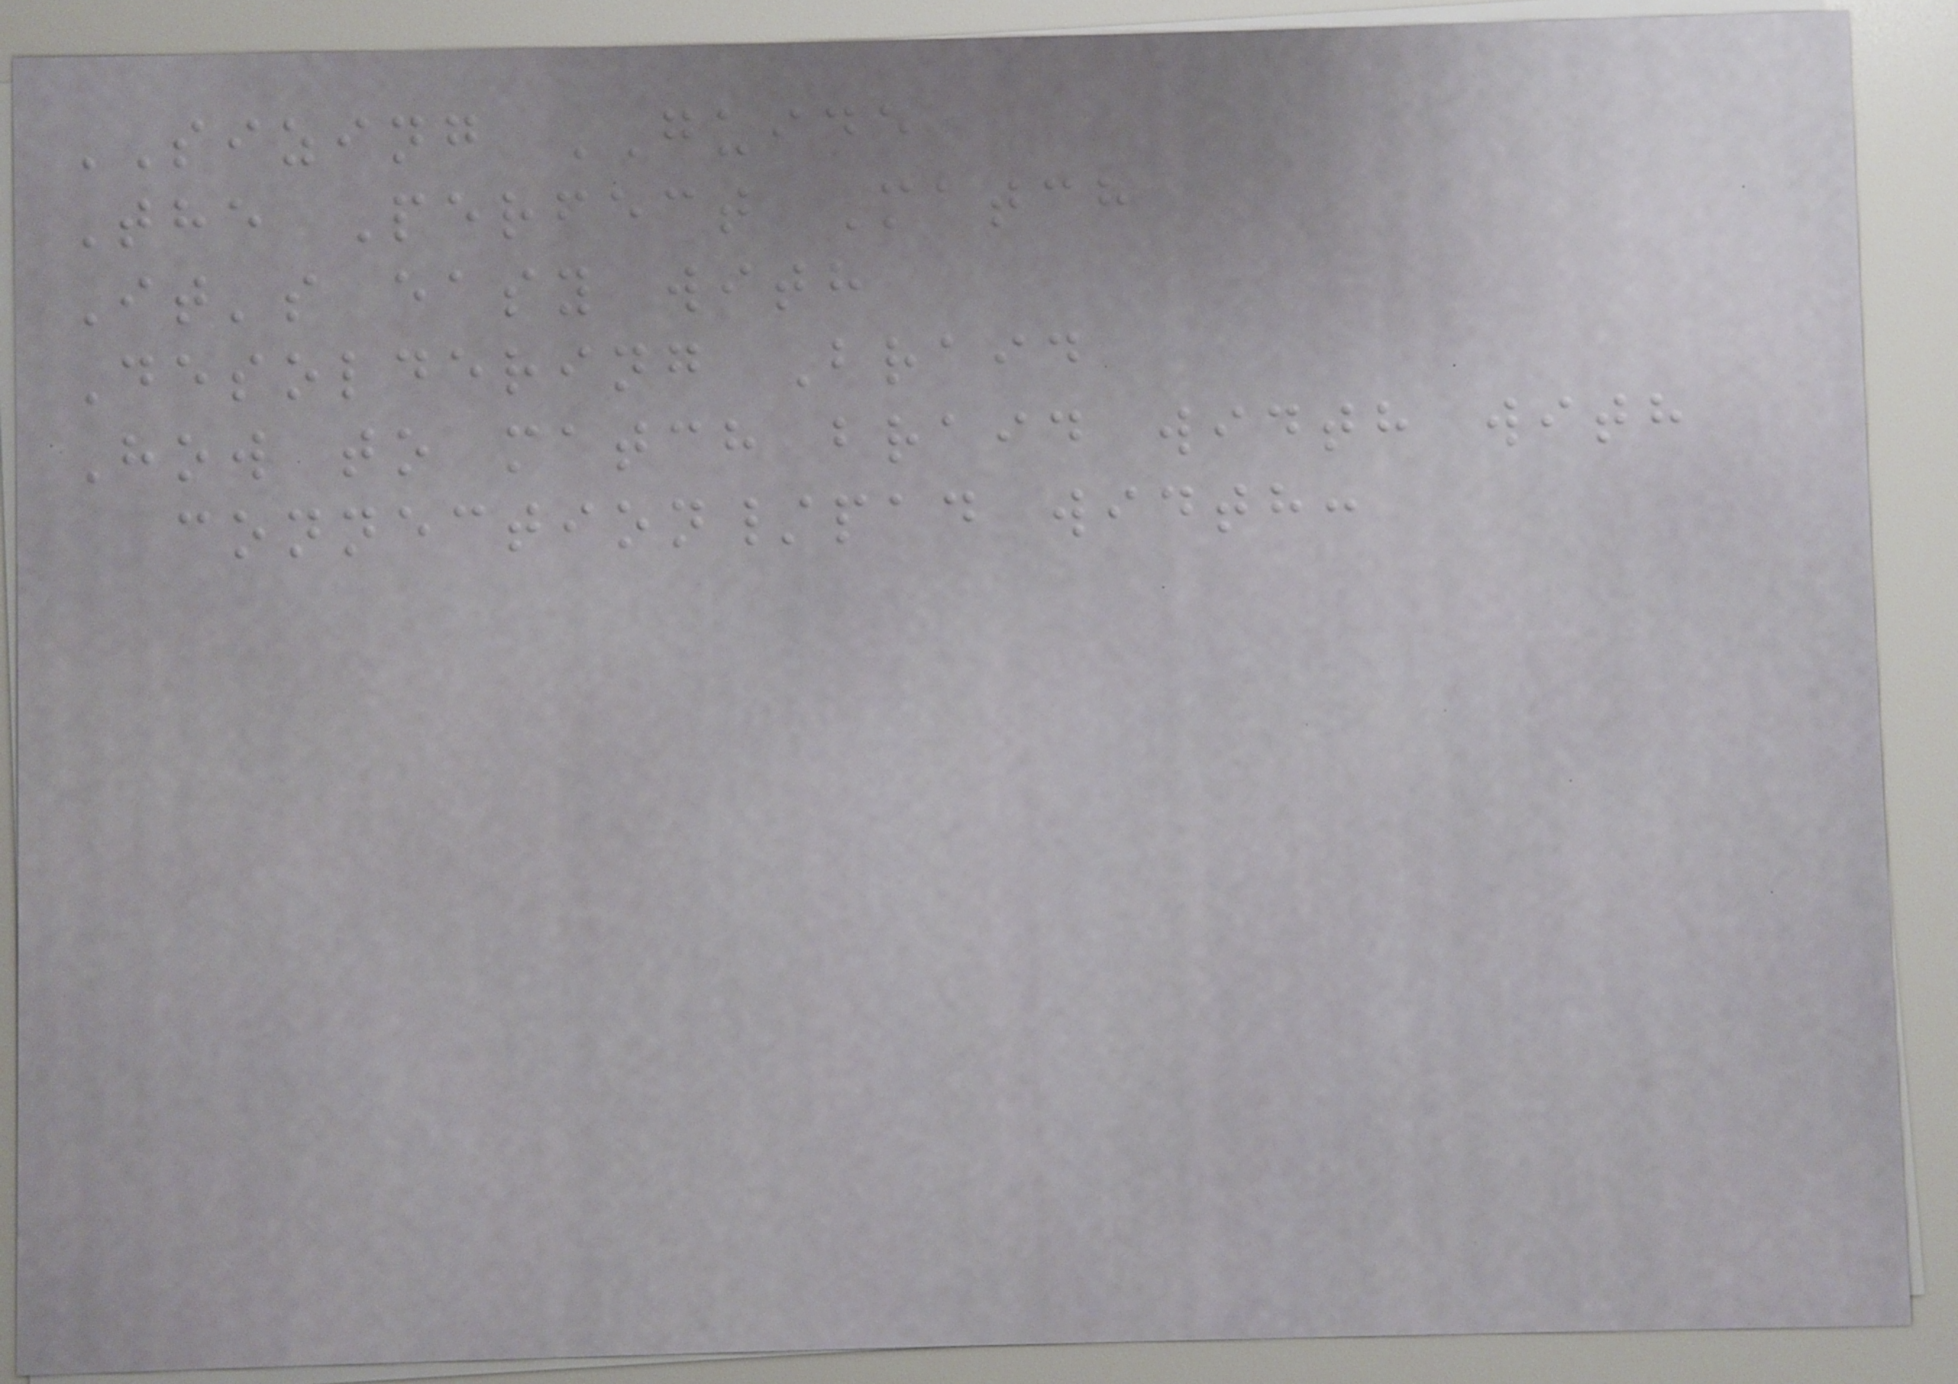SIZING GUIDE
The Perfect Match
It's easy with
Desoldering Braid
How to match braid width with
connection/pad width:
